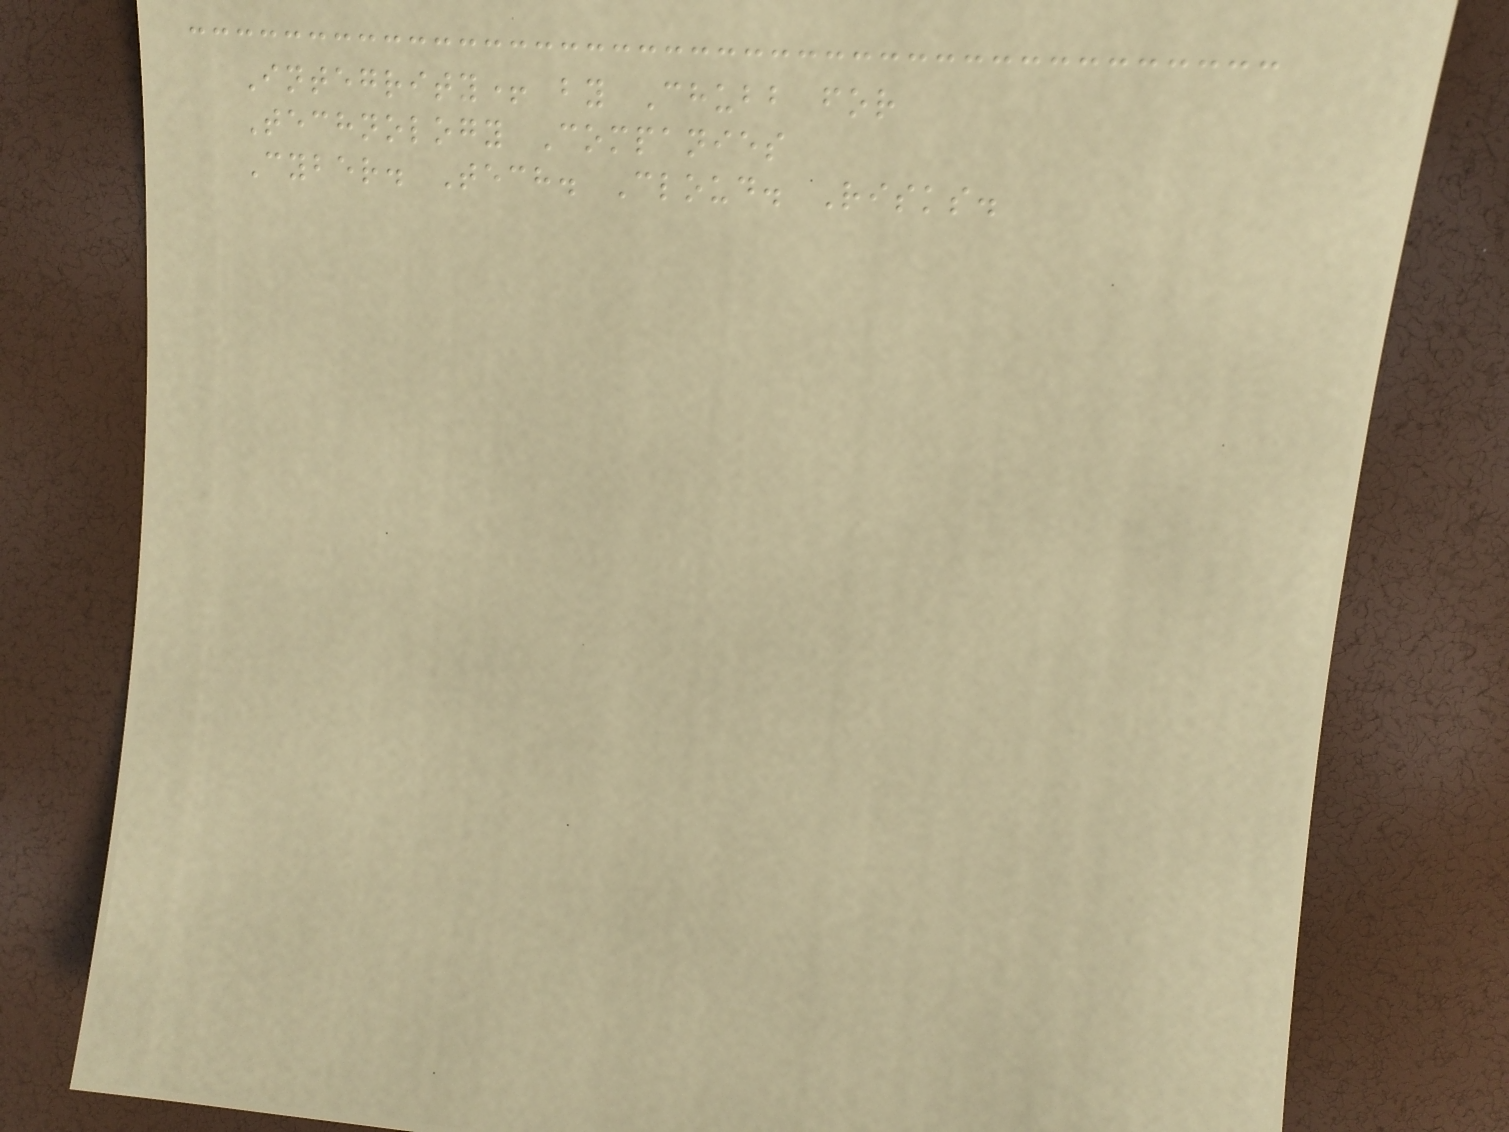Integrity+ by Chubb for
Technology Companies
Cyber. Tech. Cloud. Risks.
